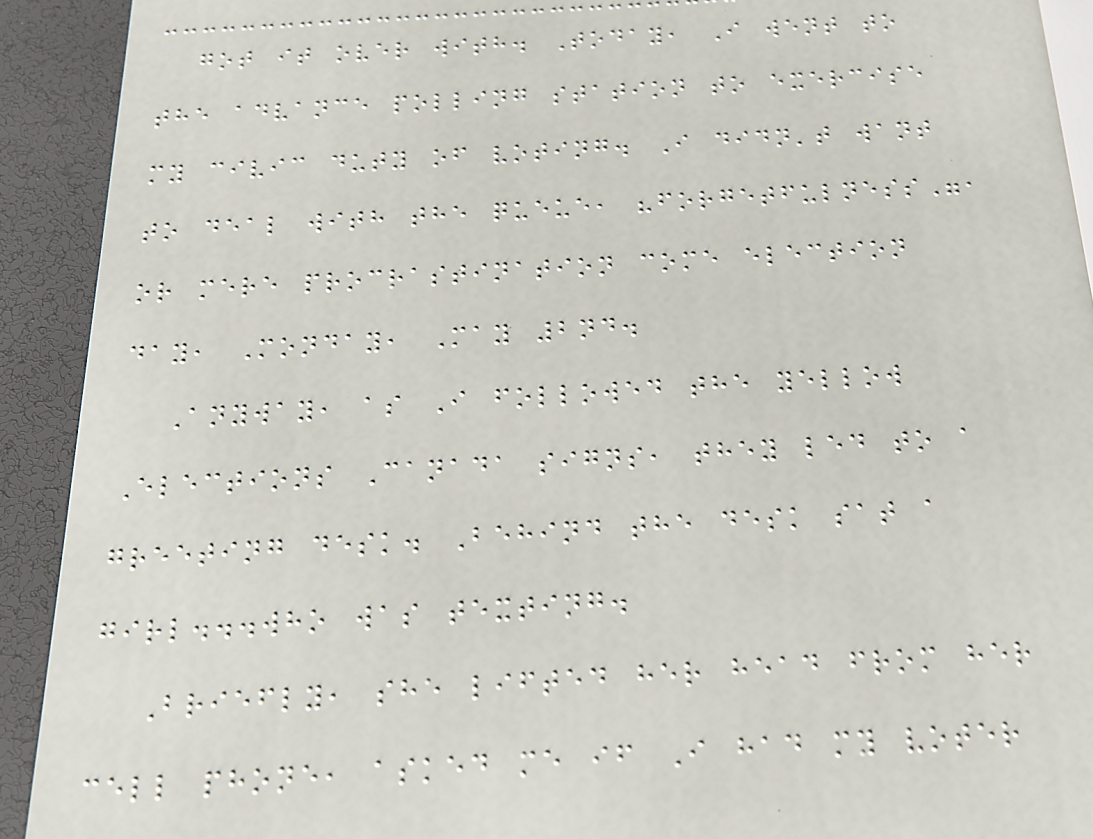got it over with. Today, I went to
the advance polling station to exercise
my civic duty of voting. I didn't want
to deal with the queue, "forgetfulness",
or mere procrastination come election
day, Monday, May 2nd.
Anyway, as I followed the yellow
Elections Canada signs, they led to a
greeting desk. Behind the desk sat a
girl...who was texting.
Briefly, she lifted her head from her
cell phone, asked me if I had my voter
